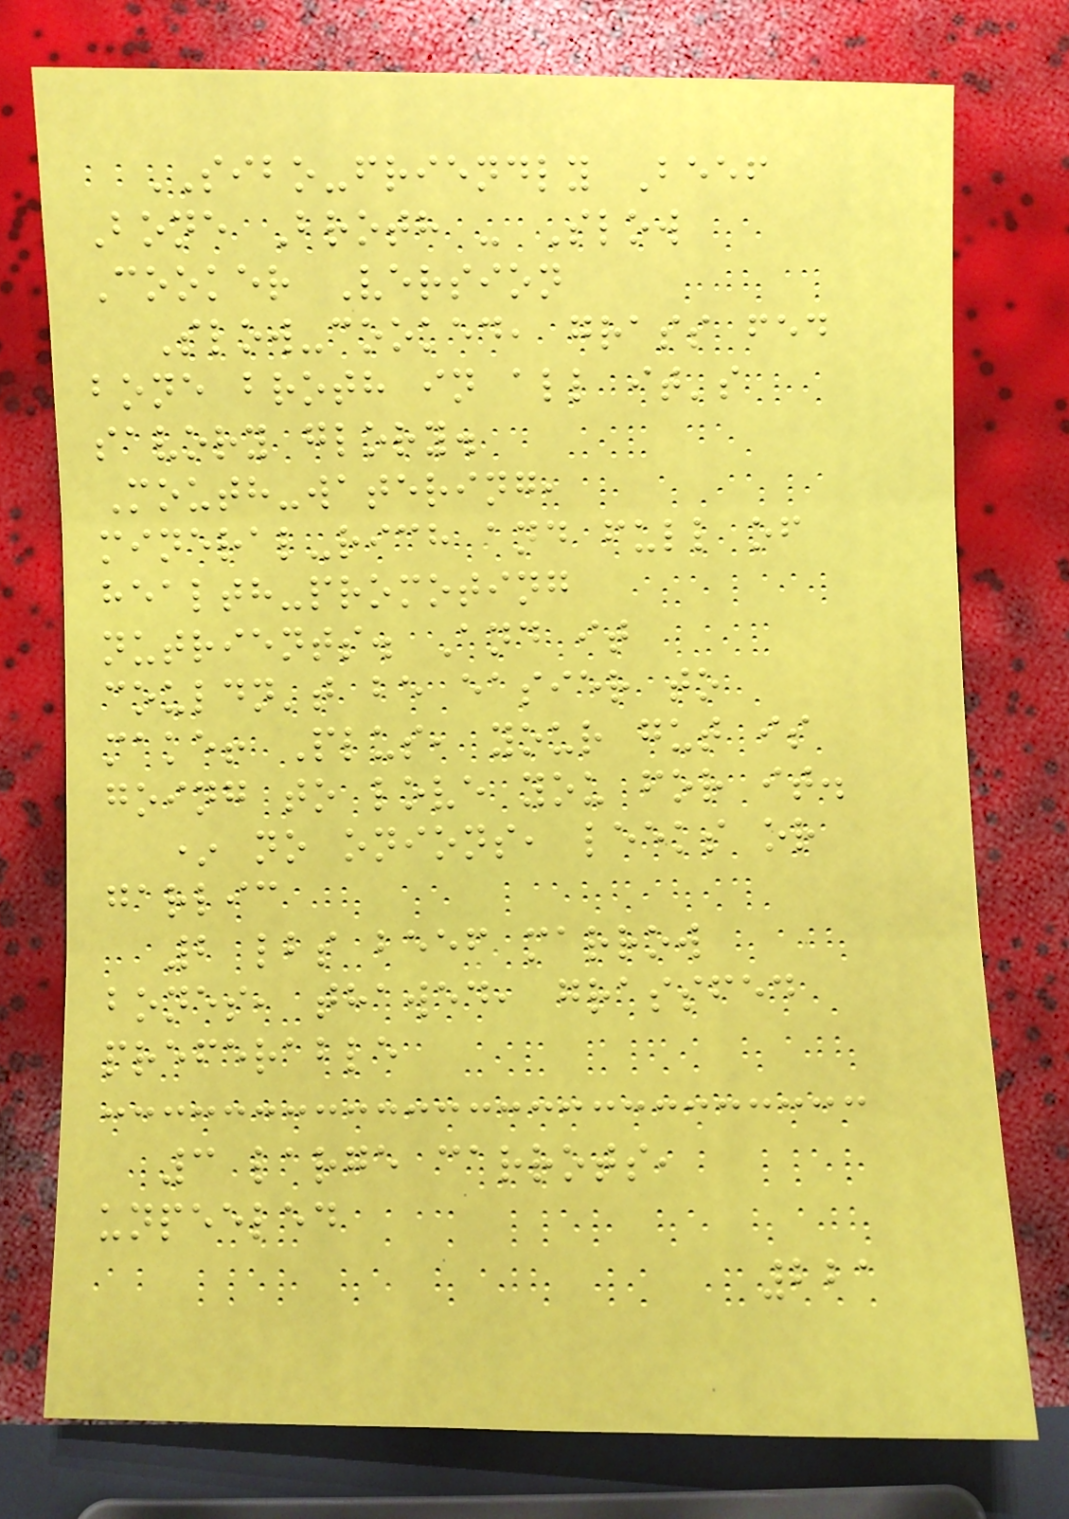SIBO-friendly Beef
Bone Broth - Slow
Cooker Version
Slow-cooked, grass fed
bone broth in all it's
savory glory.
Mouth-watering,
mineral-rich and full of
health-promoting
nutrients. And it
couldn't be easier to
make! Plus, your gut is
going to love you for it.
* no onions, leeks or
garlic
2 lbs beef marrow
bones, thawed, grassfed
preferable
3 large carrots,
unpeeled
221
